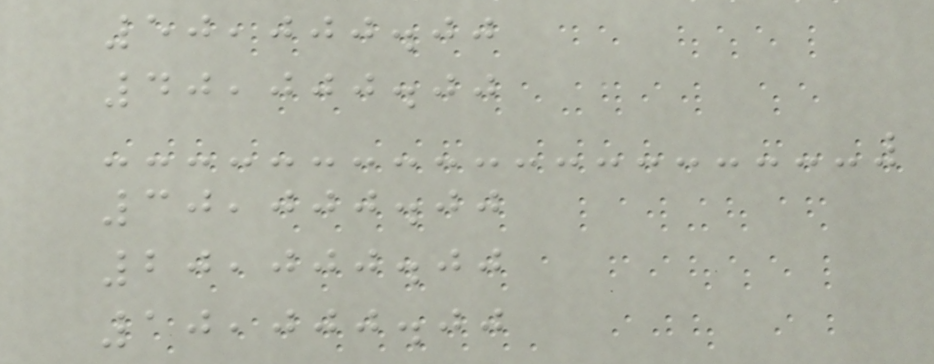50,000.00
40,000.00
30,000.00
20,000.00
10,000.00
